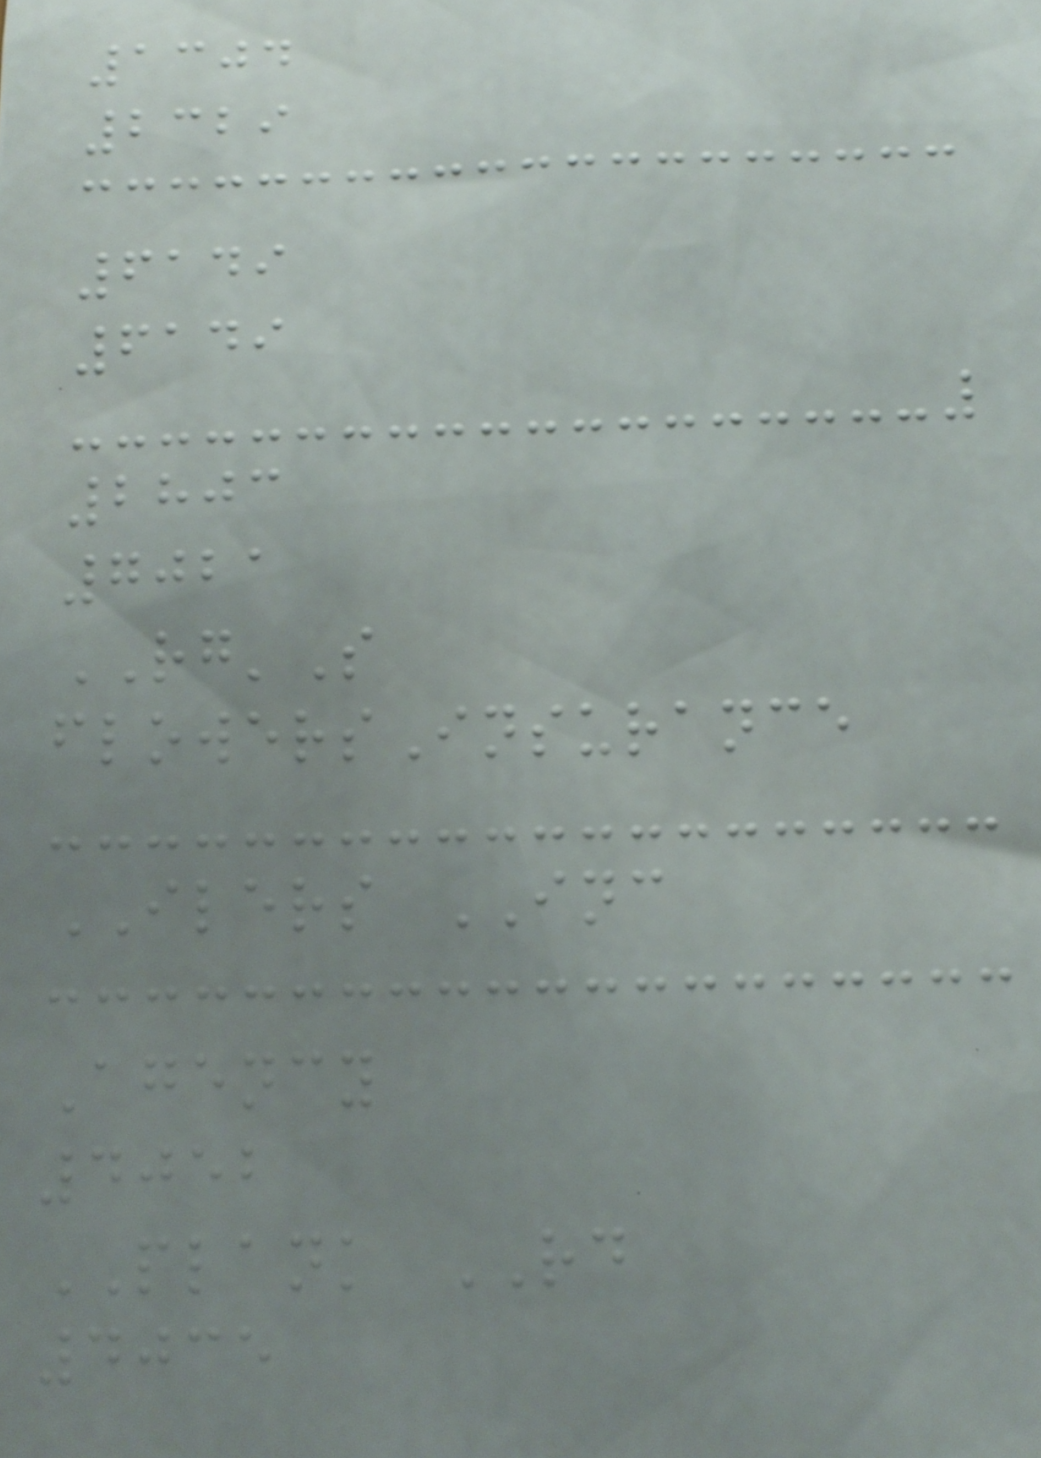1304
2329
6149
6149
2803
7021
RG'S
flowersInsurance
ILERS INC
Agency
4052
PLANK RD
4035
